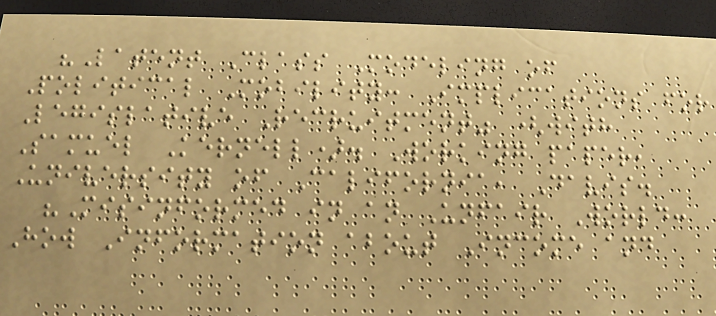"Latent Class Modeling of
Political Mobility: Implications for
Legislative Recruitment" (with
Samuel Kernell). Working paper,
University of California, Davis.
"Misinformed in an Unfair World:
How Information about Income and
